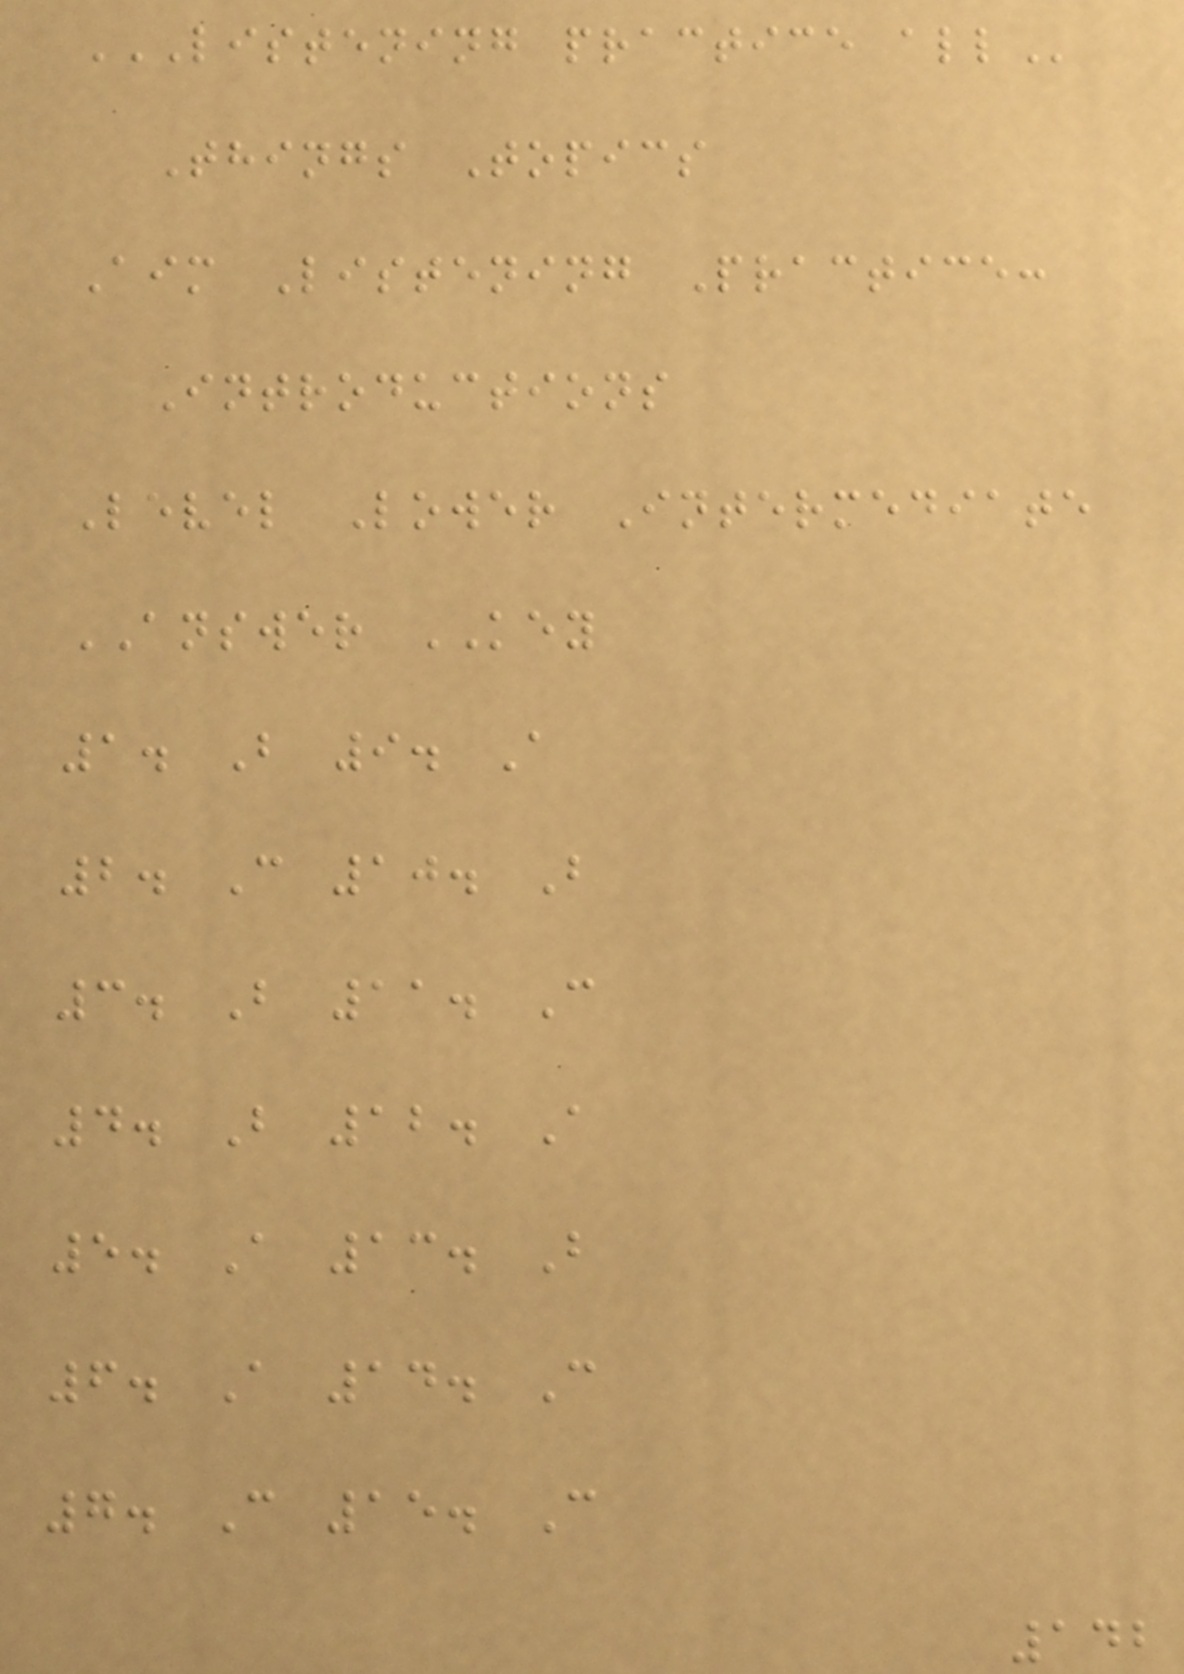LISTENING PRACTICE ALL
Things Topics
Aim Listening Practice:
Introductions
Level Lower Intermediate
ANSWER KEY
1. B 9. A
2. C 10. B
3. B 11. C
4. B 12. A
5. A 13. B
6. A 14. C
7. C 15. C
142
